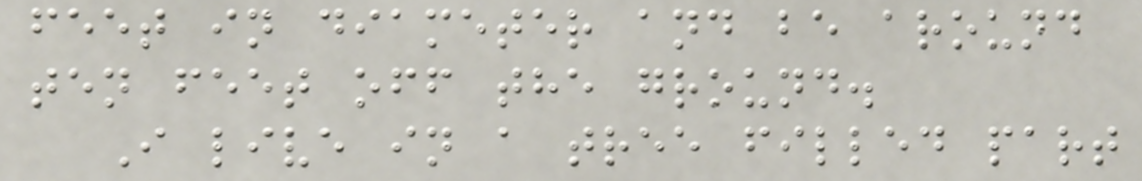feet in diameter and be around
ten feet off the ground.
I live in a tree filled part
